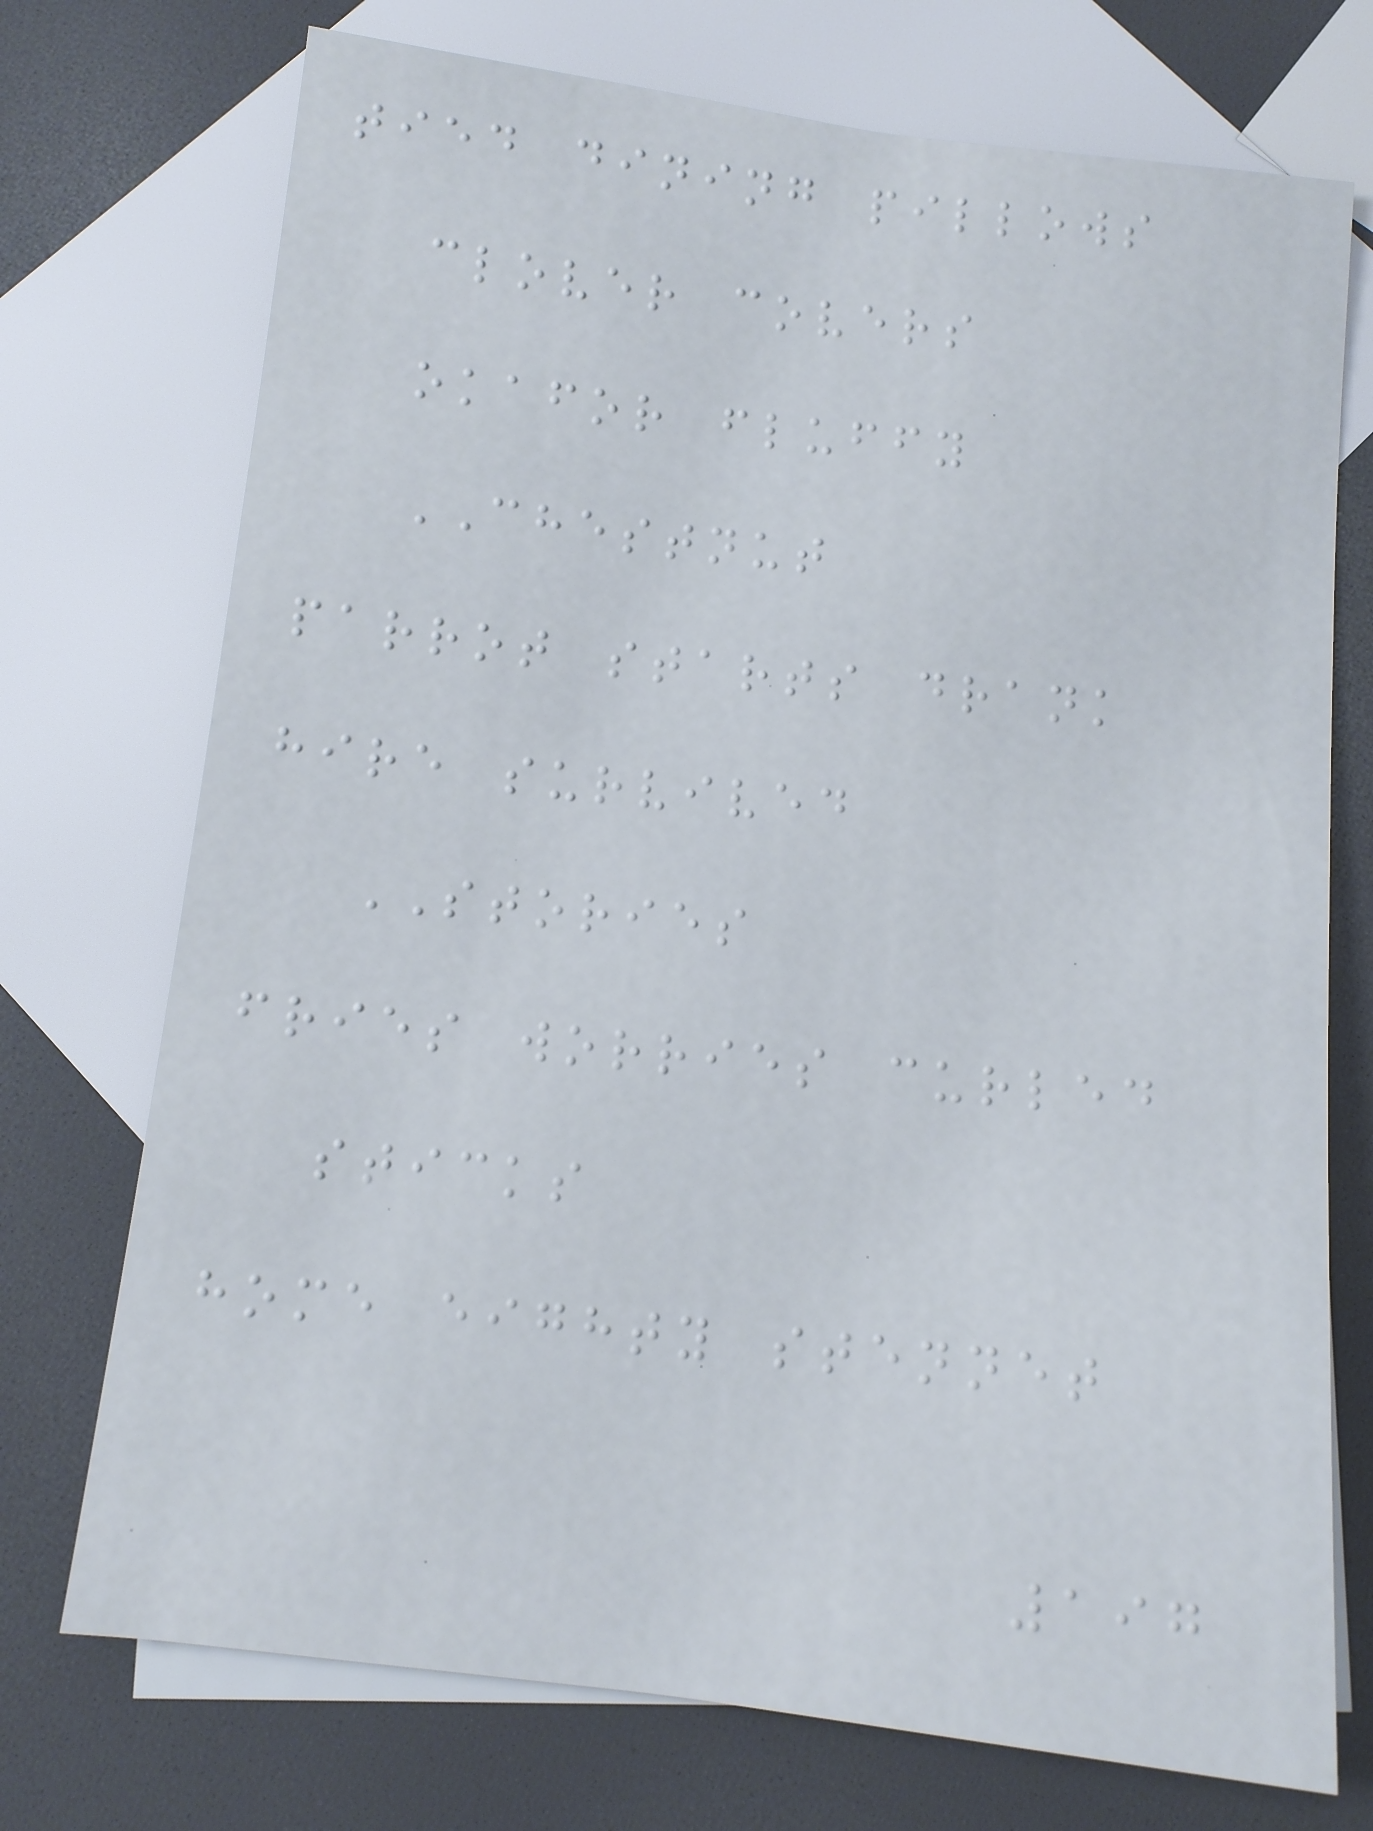tied dining pillows
clover covers
okafor fluffy
CHESTNUT
parrot starts drank
hire survived
STORIES
fries worries curled
sticks
home eighty stennet
197
